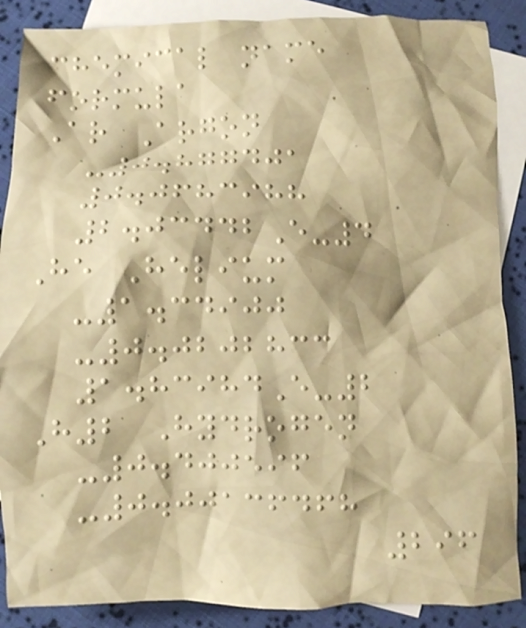chemical name
formula
Ar Argon
-0.877401
0.0683988
2.03442E-4
He Helium
-1.34900
-0.0202833
1.83984E-2
H2 Hydrogen
-0.400596
-0.00136468
296
